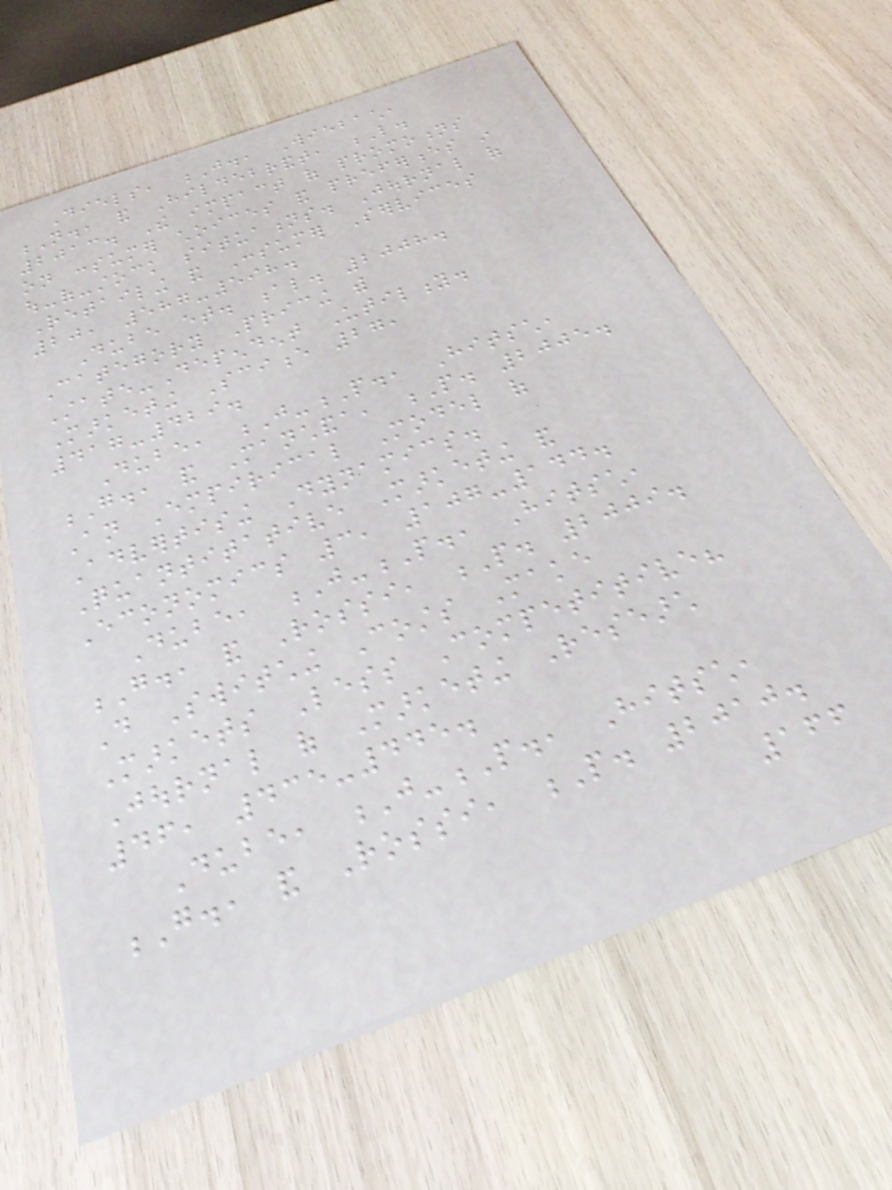Diels, J., Wiebach,
N., and Hildebrandt, L.
2013. The impact of promotions
on consumer choices and preferences in
out-of-stock situations. Journal of
Retailing and Consumer Services
20, 587-598.
Dube et. al. 2008.
Category Pricing with
State-Dependent Utility.
Marketing Science 27,
417-429.
Dube, J-P., Hitsch,
G., and Manchanda, P. 2005.
An Empirical Model of
Advertising Dynamics.
Quantitative Marketing and
Economics 3, 107-144.
Dube, J-P., Hitsch,
G., and Rossi, P. 2009.
Do Switching Costs Make
Markets Less Competitive?
Journal of Marketing Research
46, 435-445.
Dube, J-P., Hitsch,
G., and Rossi, P. 2010.
166
